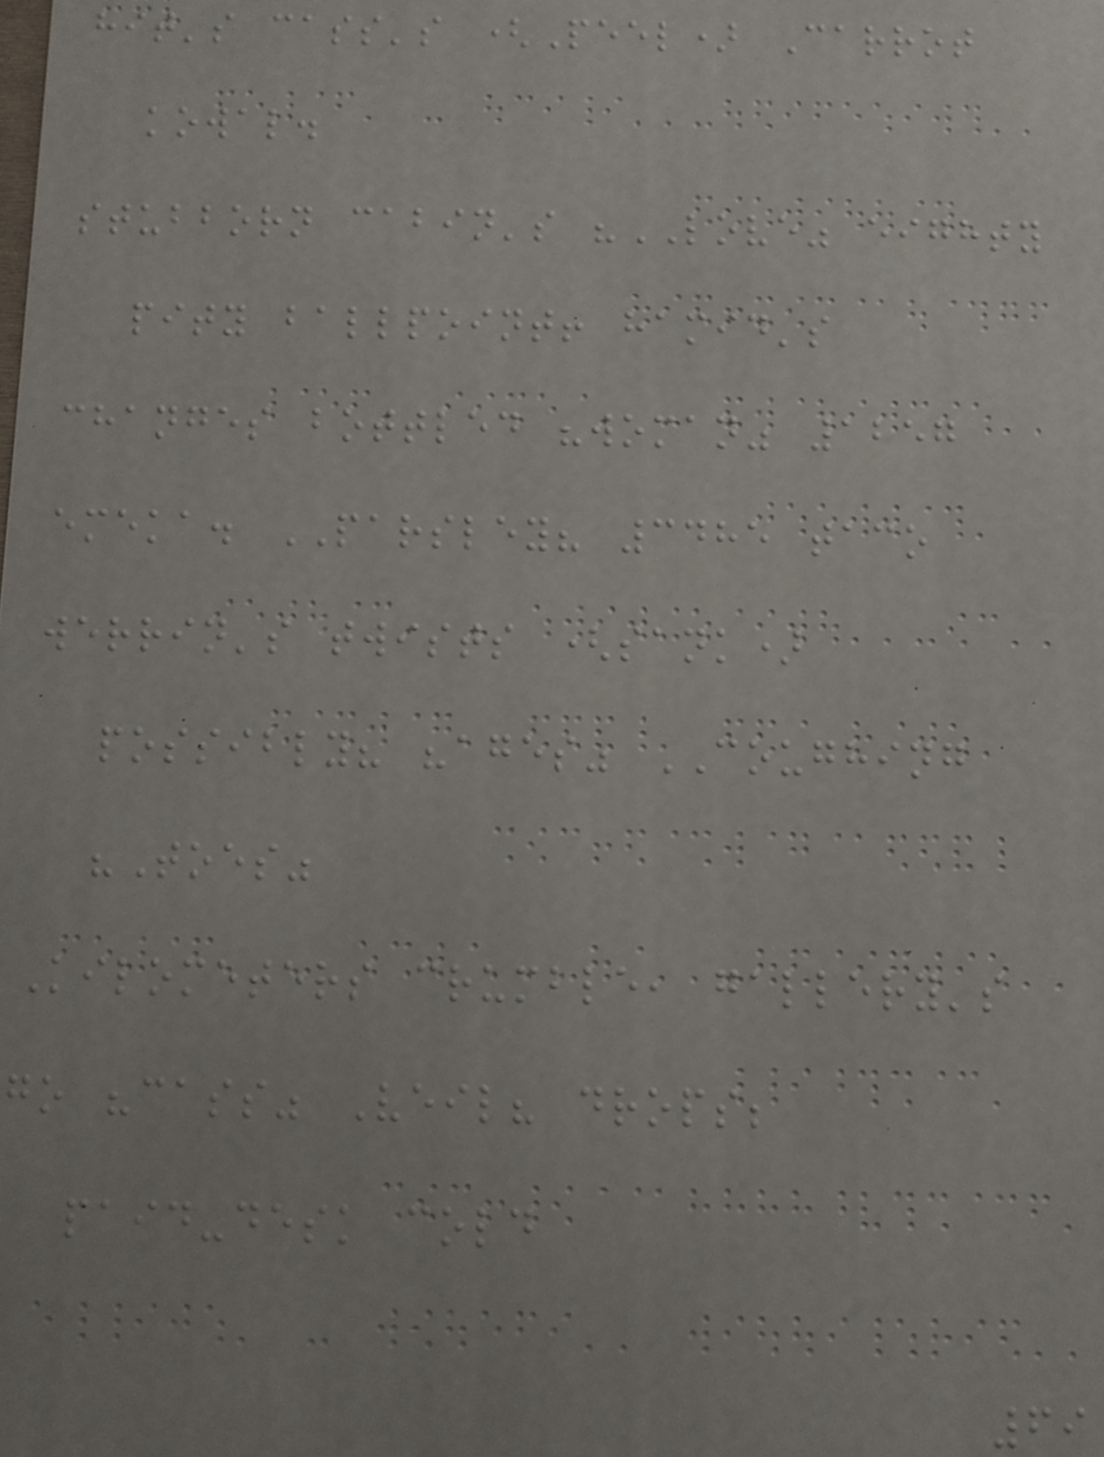hit's cass's (Peel) Carrot
kowal.
stubborn cabin's "LOVE" eighty
pity ballpoint! hamid's
changes bottled "woman" 1257
emeka. PARSLEY? 3485 taco
werrin's twists (sank)
possibly? "ages" COUGHING
"Toes"
Kilometers crumble, gallery's
go "cass" Veil? drops;
paid-desk cold
69
